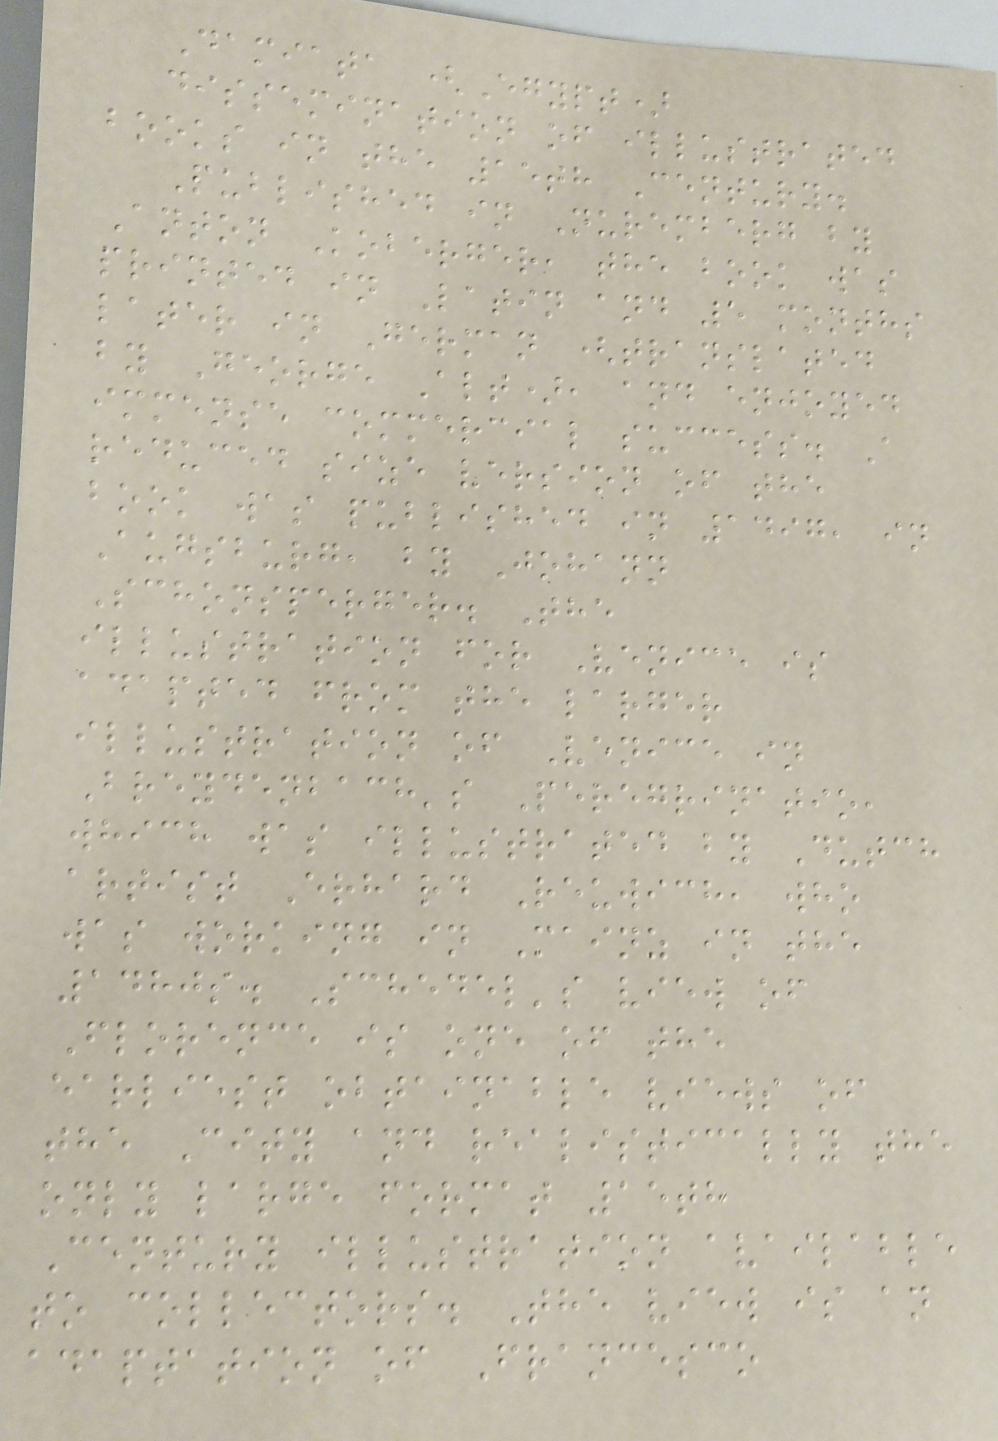Damiata (Egypt)
dissemination of illustrated
books in the 15th Century.
Published in Nuremberg by
Anton Koberger, the book was
printed in Latin and 5 months
later in German (translated
by George Alt), and enjoyed
immense commercial success. A
reduced size version of the
book was published in 1497, in
Augsburg, by Johann
Schonsperger. The
illustration for Venice is
adapted from the larger
illustration of Venice in
Breydenbach's Peregrinatio,
which was illustrated by Dutch
artist Erhard Reuwich, who
was working in Mainz in the
1480s. Schedel's view of
Florence is one of the
earliest obtainable views of
the City and realistically the
only large format 15th
Century illustration available
to collectors. The view is an
adaptation of Francesco
